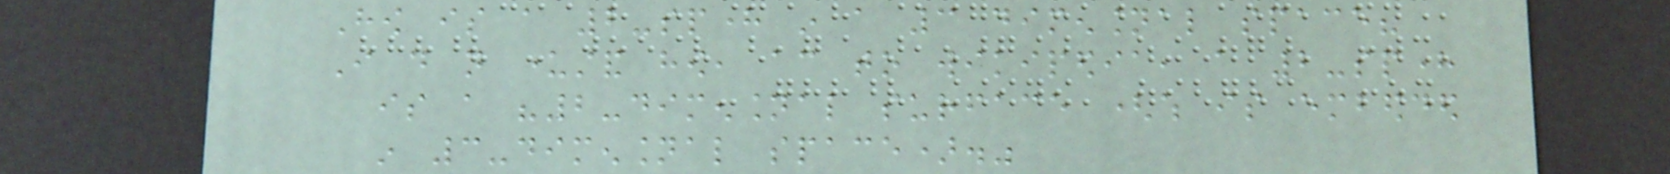How is a 2-sphere in a 3 dimensional space?
I do not understand how, according to wikipedia, a 2-sphere
is a "2-dimensional surface (which is embedded
in 3-dimensional space)."
